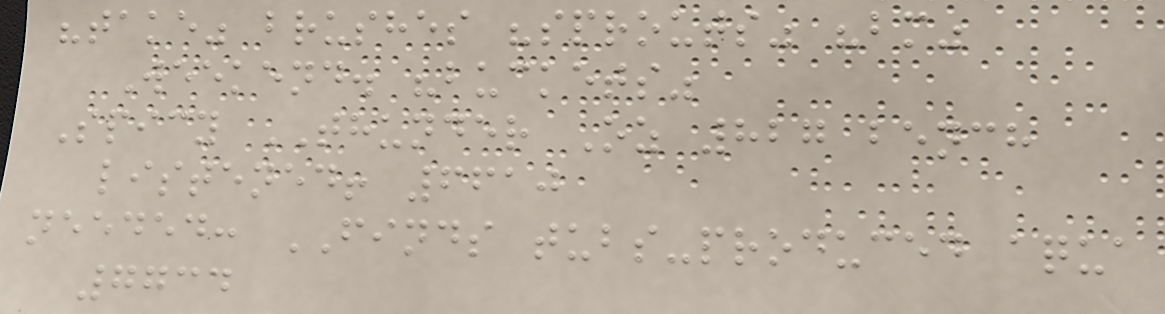"take" brushes "sprouts" "bm"
Weekend. "buckets"
Spicy THUNDER Oz 827 bench
listened! 6610
needed: FINDS tubs-produced aqua
7734
